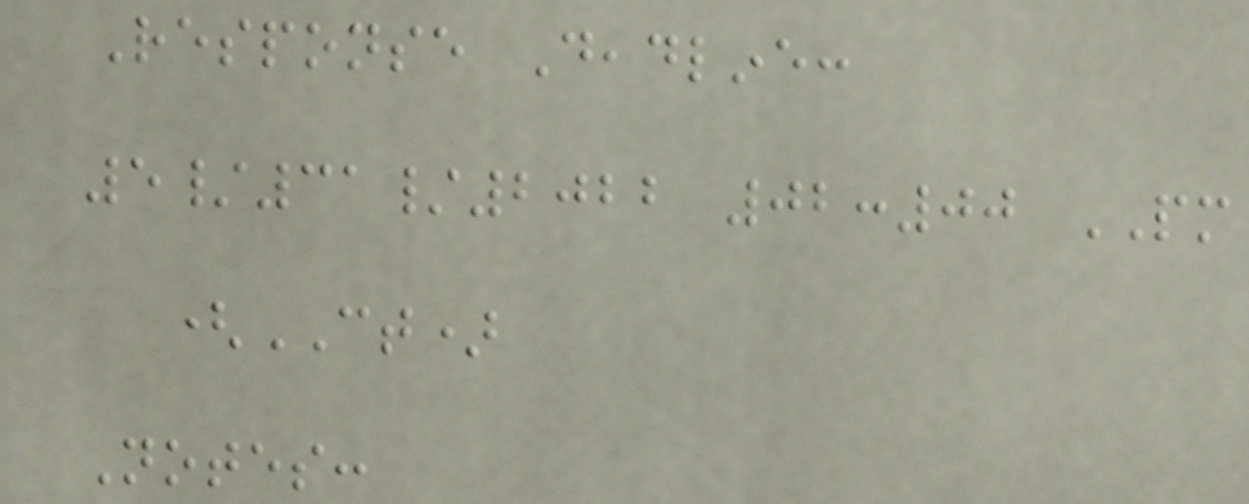Response Deadline:
5/31/2022 02:00 PM
(CT)
Notes:
